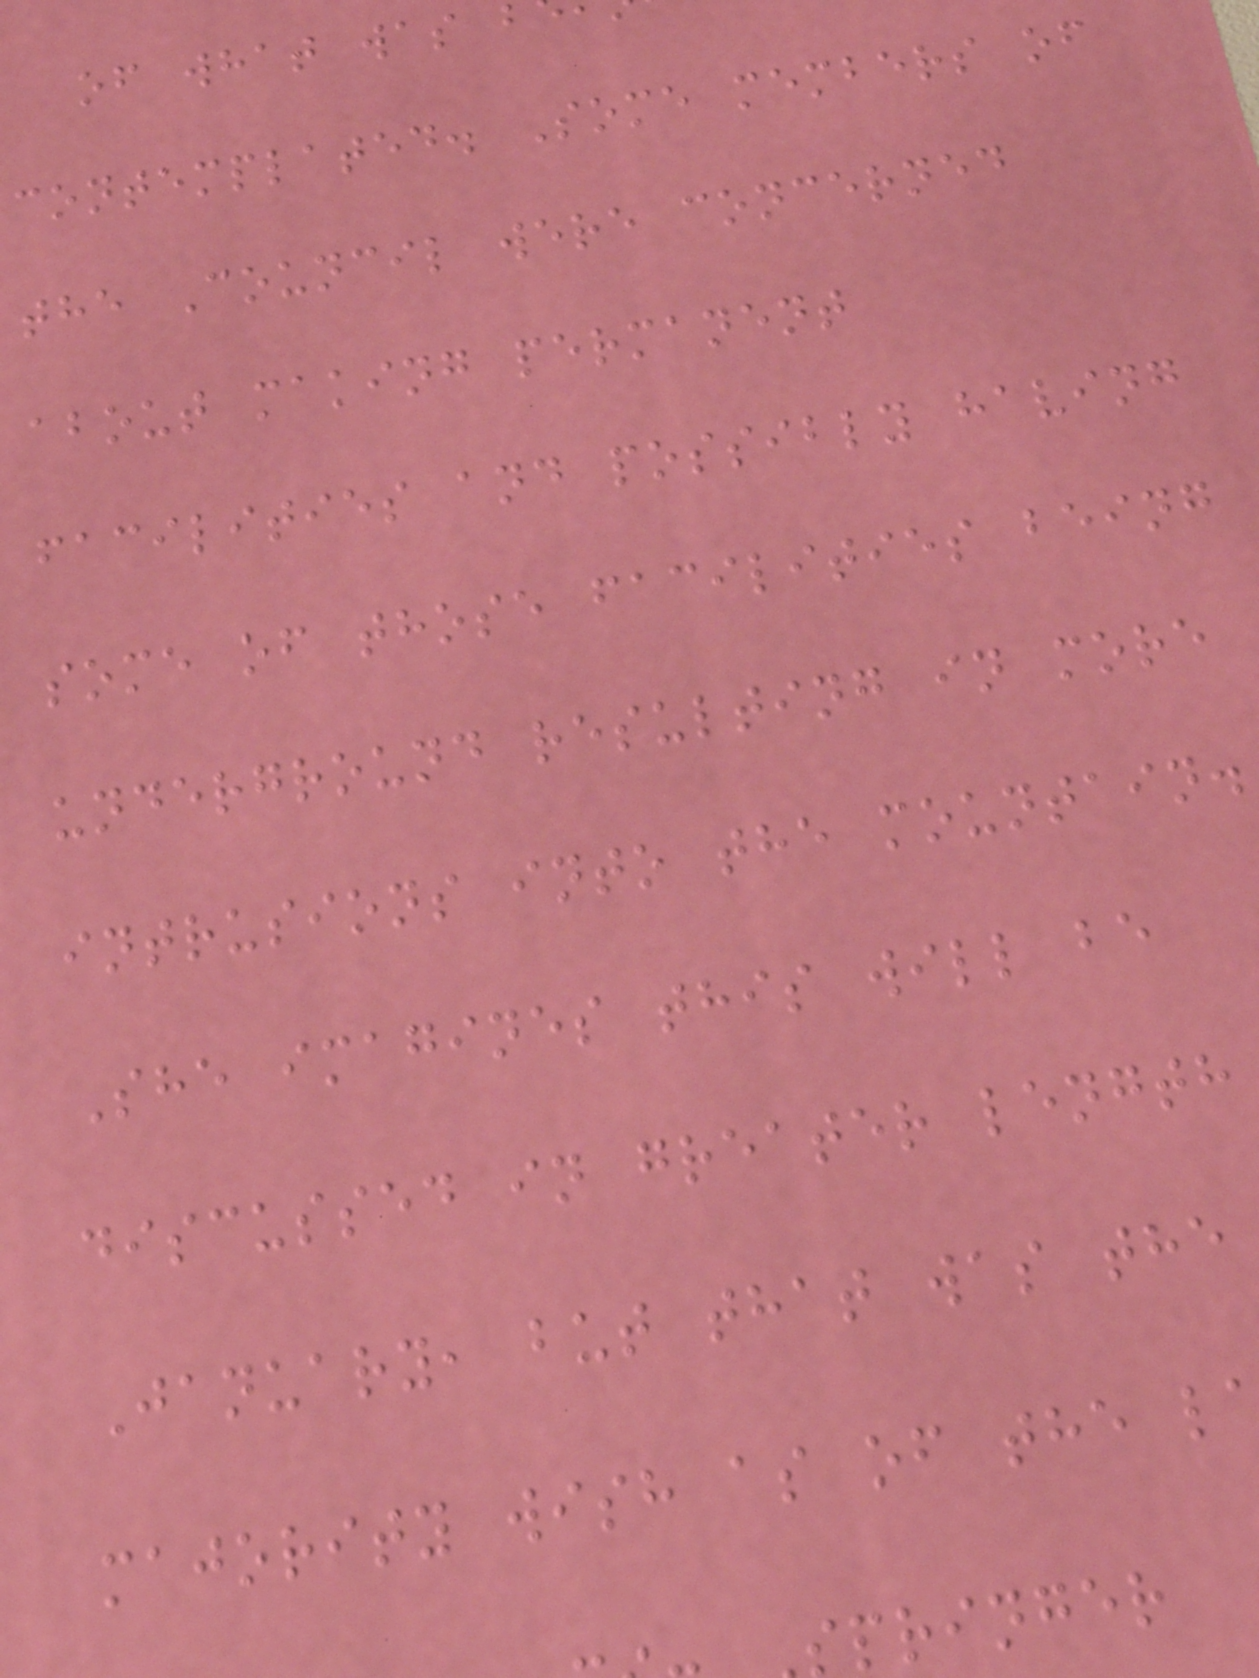of what was
contemplated. Some members of
the Council were concerned
about making permanent
facilities and possibly having
some of those facilities being
underground resulting in more
intrusions into the mountain.
She imagines this will be
discussed in greater length
January, but that was the
majority wish as of the l
pringer
